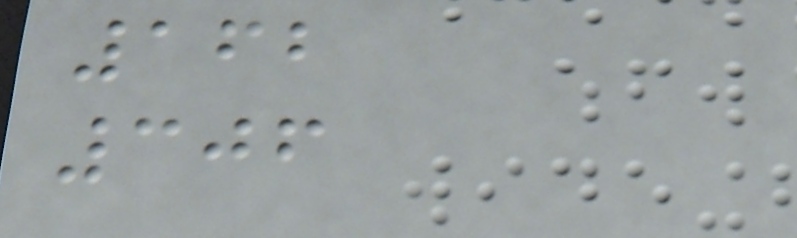162
306
